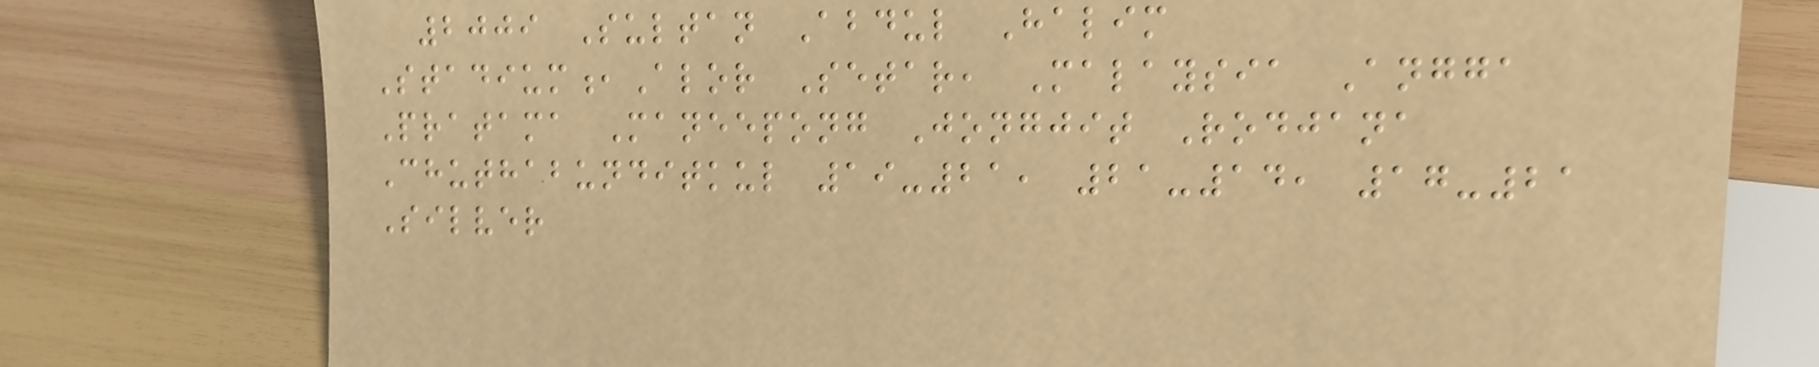2009 Sultan Abdul Halim
Stadium,Alor Setar, Malaysia Angga
Pratama Maneepong Jongjit Rodjana
Chuthabunditkul 19-21, 21-14, 17-21
Silver
